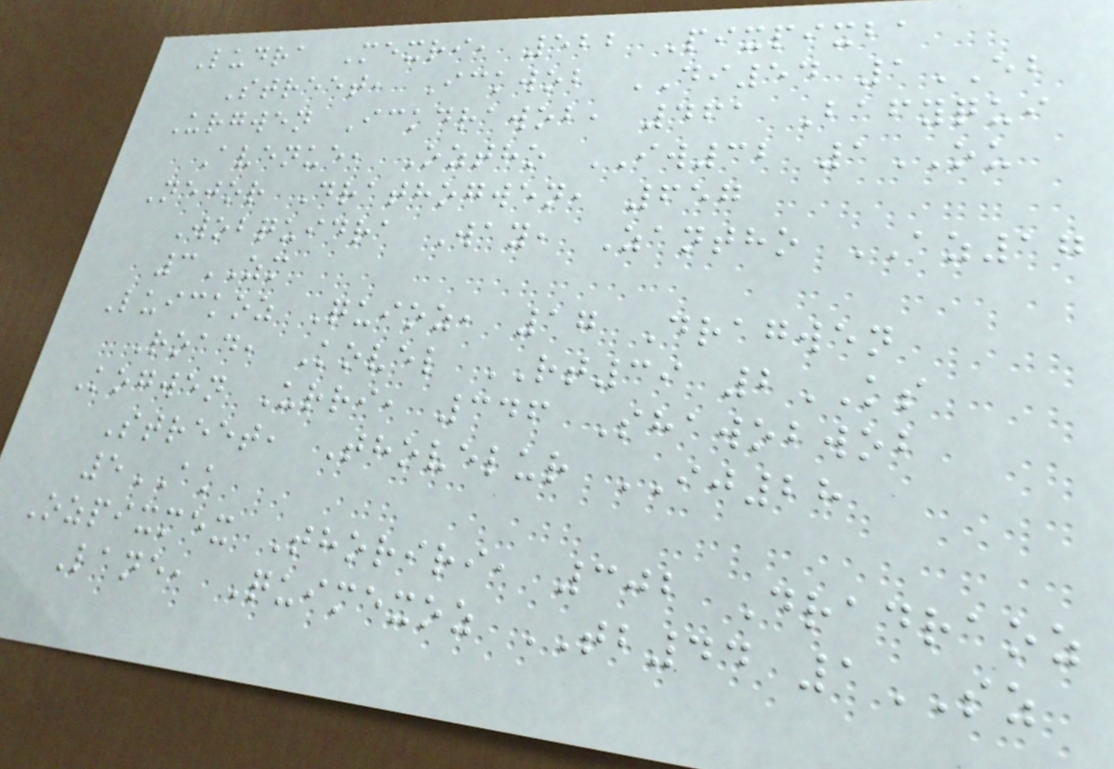Ludra Mexri, 522 Pixpixba
Street, Ickwob DI54 1EB
Urgwen Ickdrawob, 461 Bafyqui
Avenue, Oztho IW32 1OU
Nejor Drathogwen, 657
Wobquidra Way, Zantho AZ17
3ZM
Luickoz Quioz, 17 Dragwen
Road, Kovel RT39 2KS
Kogwen Urri, 346 Shawobwob
Street, Thovelur IJ28
5AK
Ozpixmex Thoriri, 302 Dradraoz
Lane, Quimexoz TB44 1SZ
